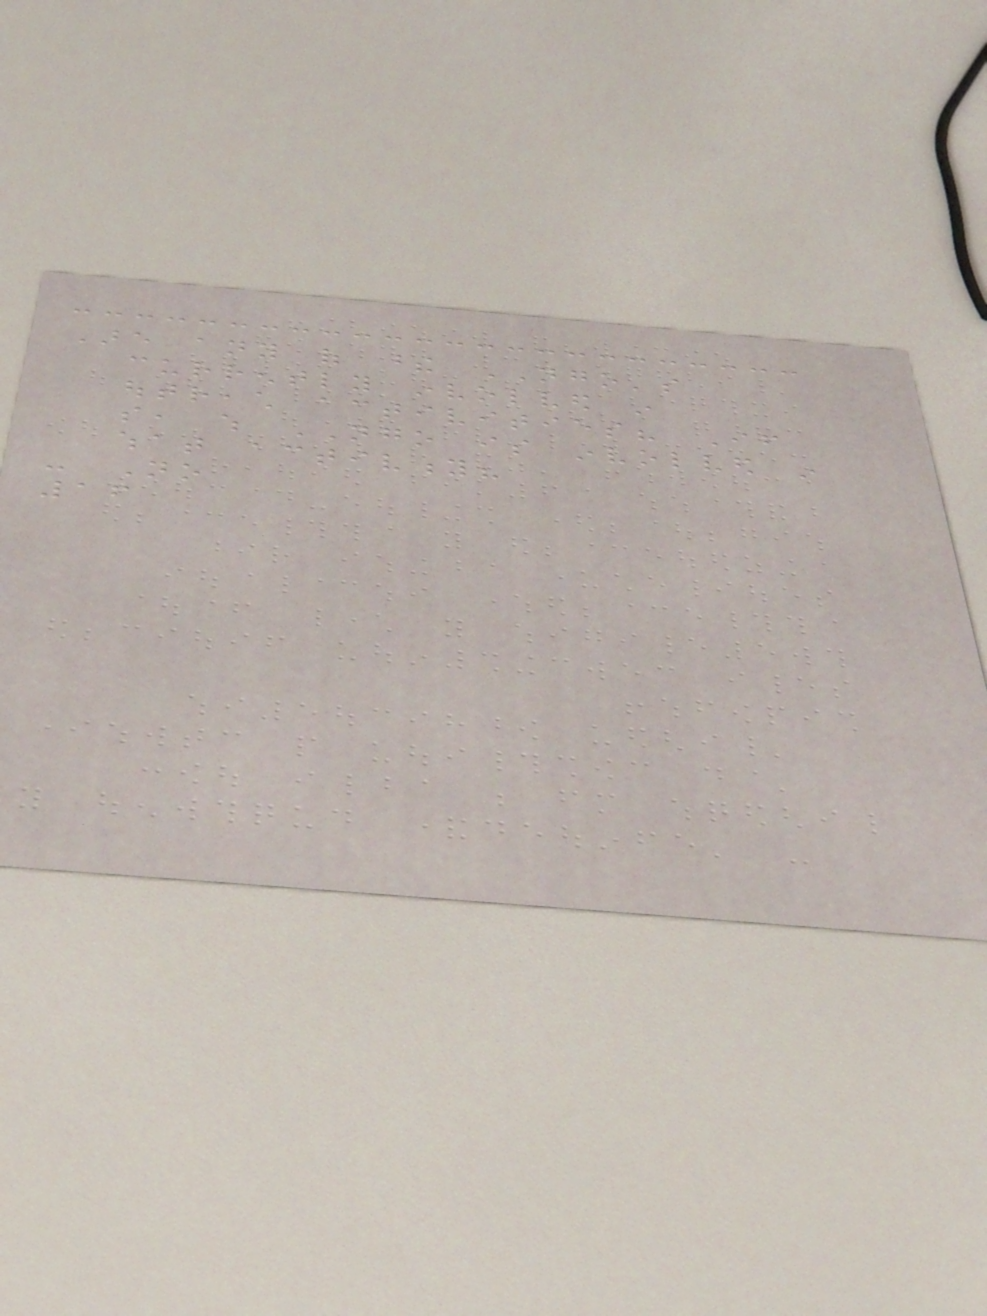Are any of these NGO's
currently involved in
outreach activities? If
so, which NGO is involved in
what activity?
- No
16
